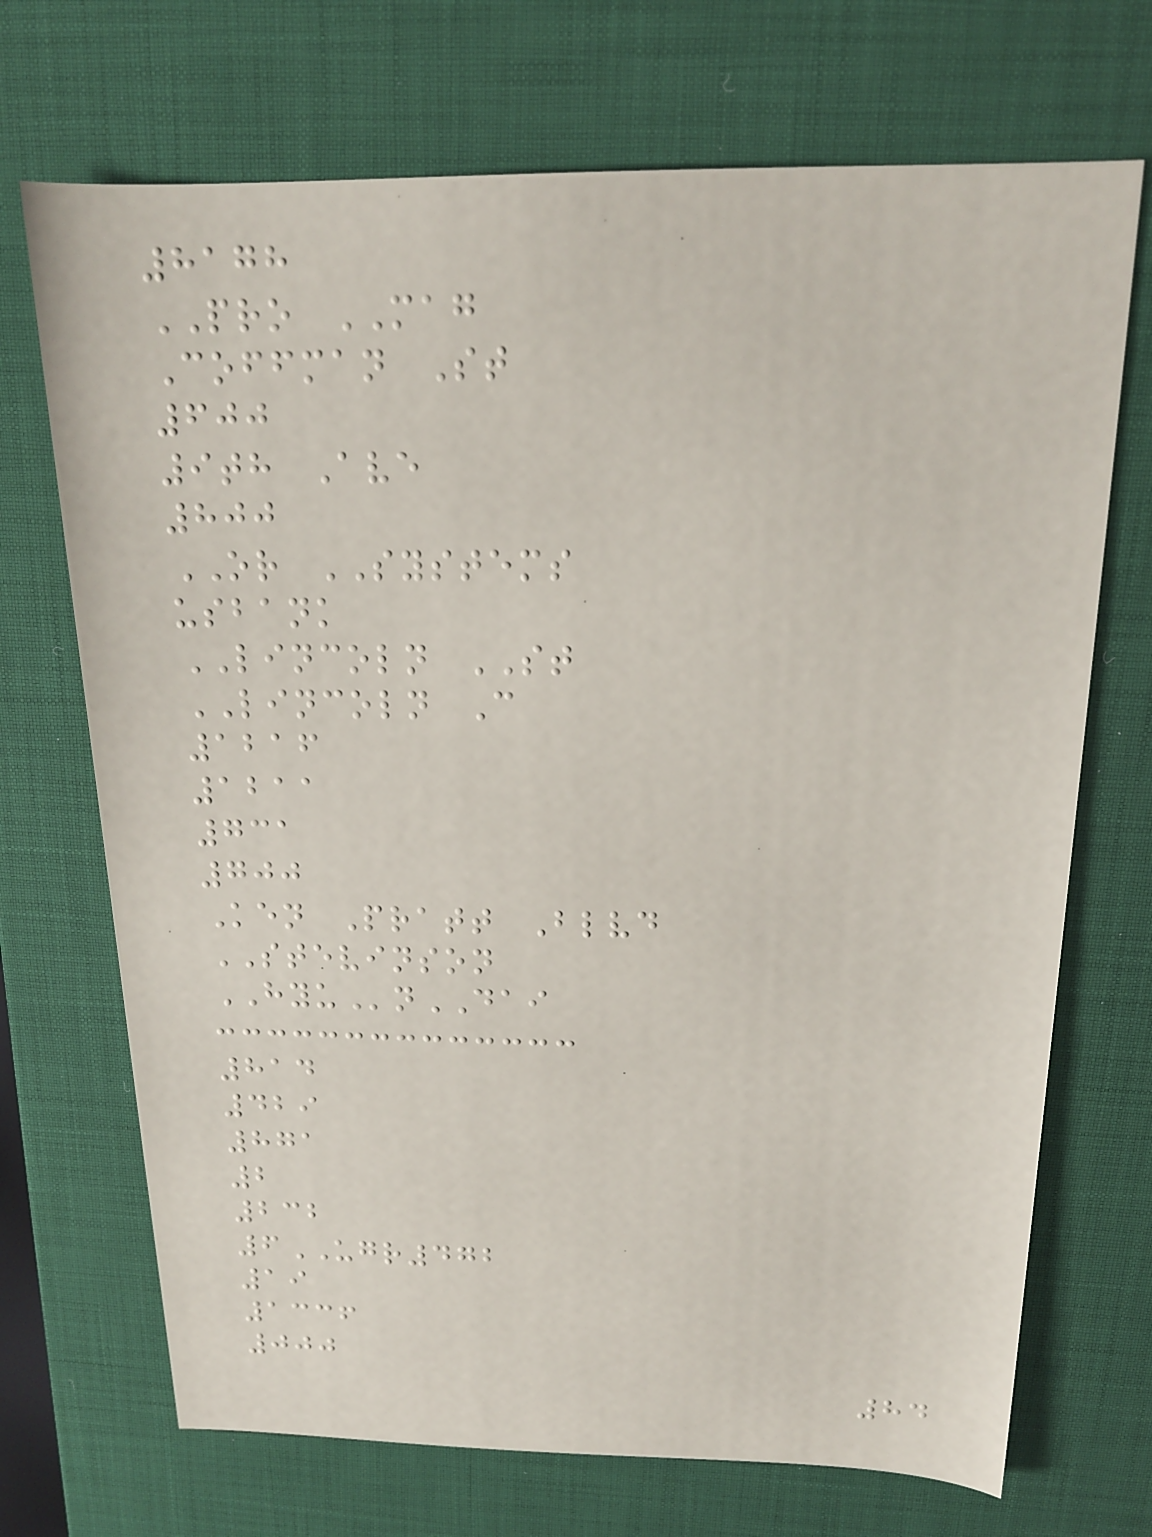8178
PRO MAG
Coffman St
600
9th Ave
800
OR SYSTEMS
usbank
LINCOLN ST
LINCOLN C
1216
1211
731
700
Ken Pratt Blvd
STEVINSON
HYUnDAI
814
429
871
2
232
6UGR472
19
1336
000
84
